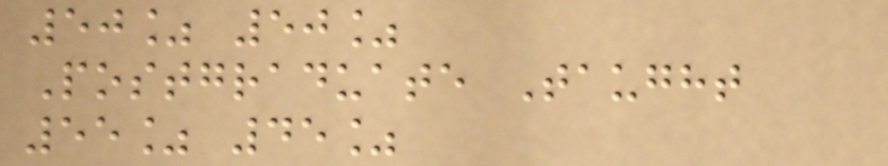50% 50%
Postgraduate Taught
55% 45%
